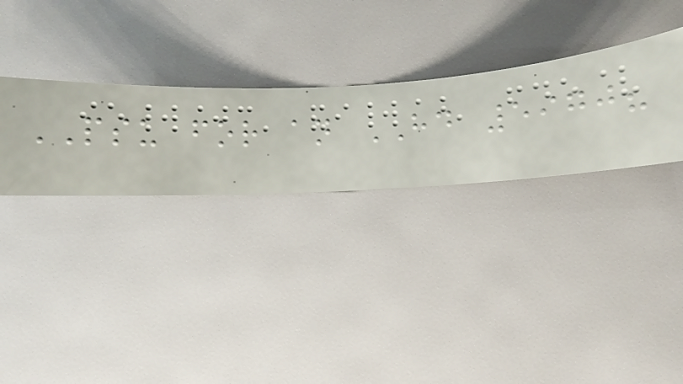PSU for an HD 5970?
